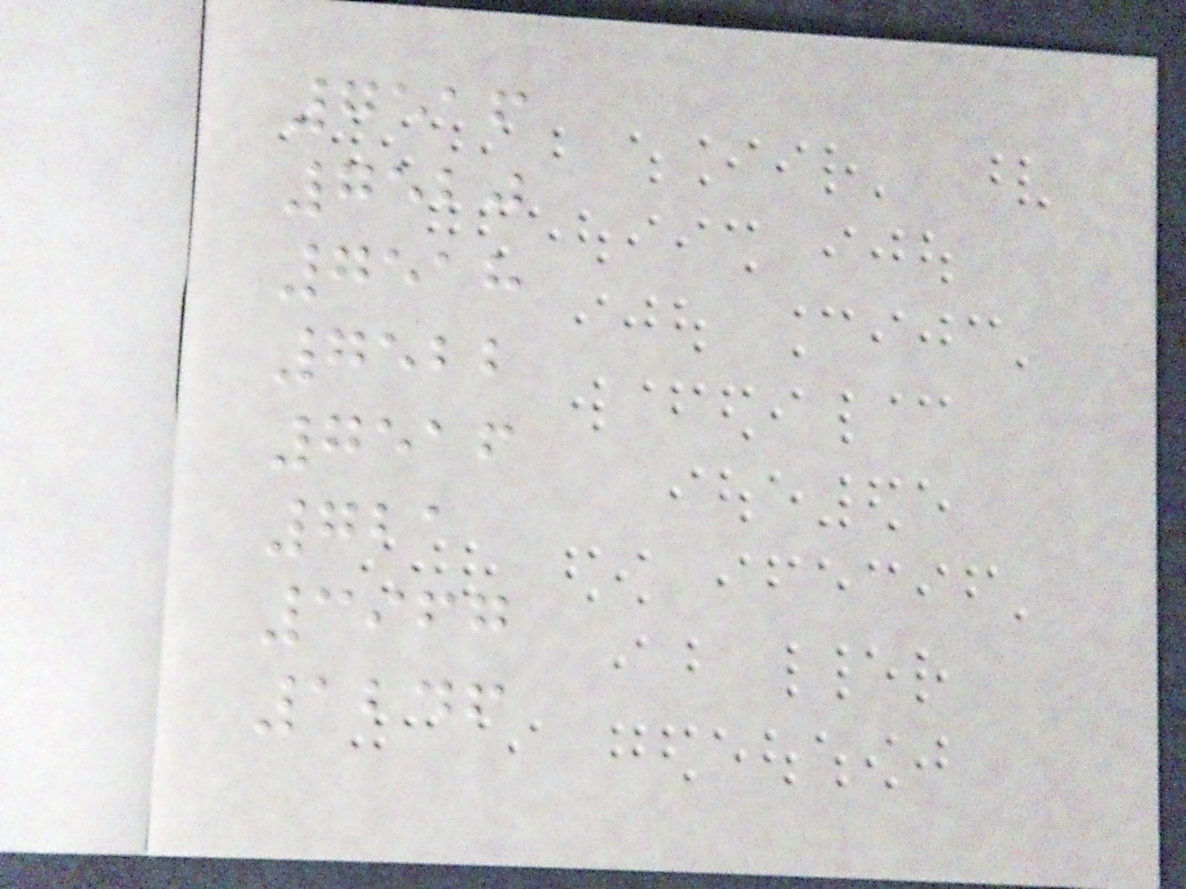7516
7520
7518
7522
7516
721
3967
1246
